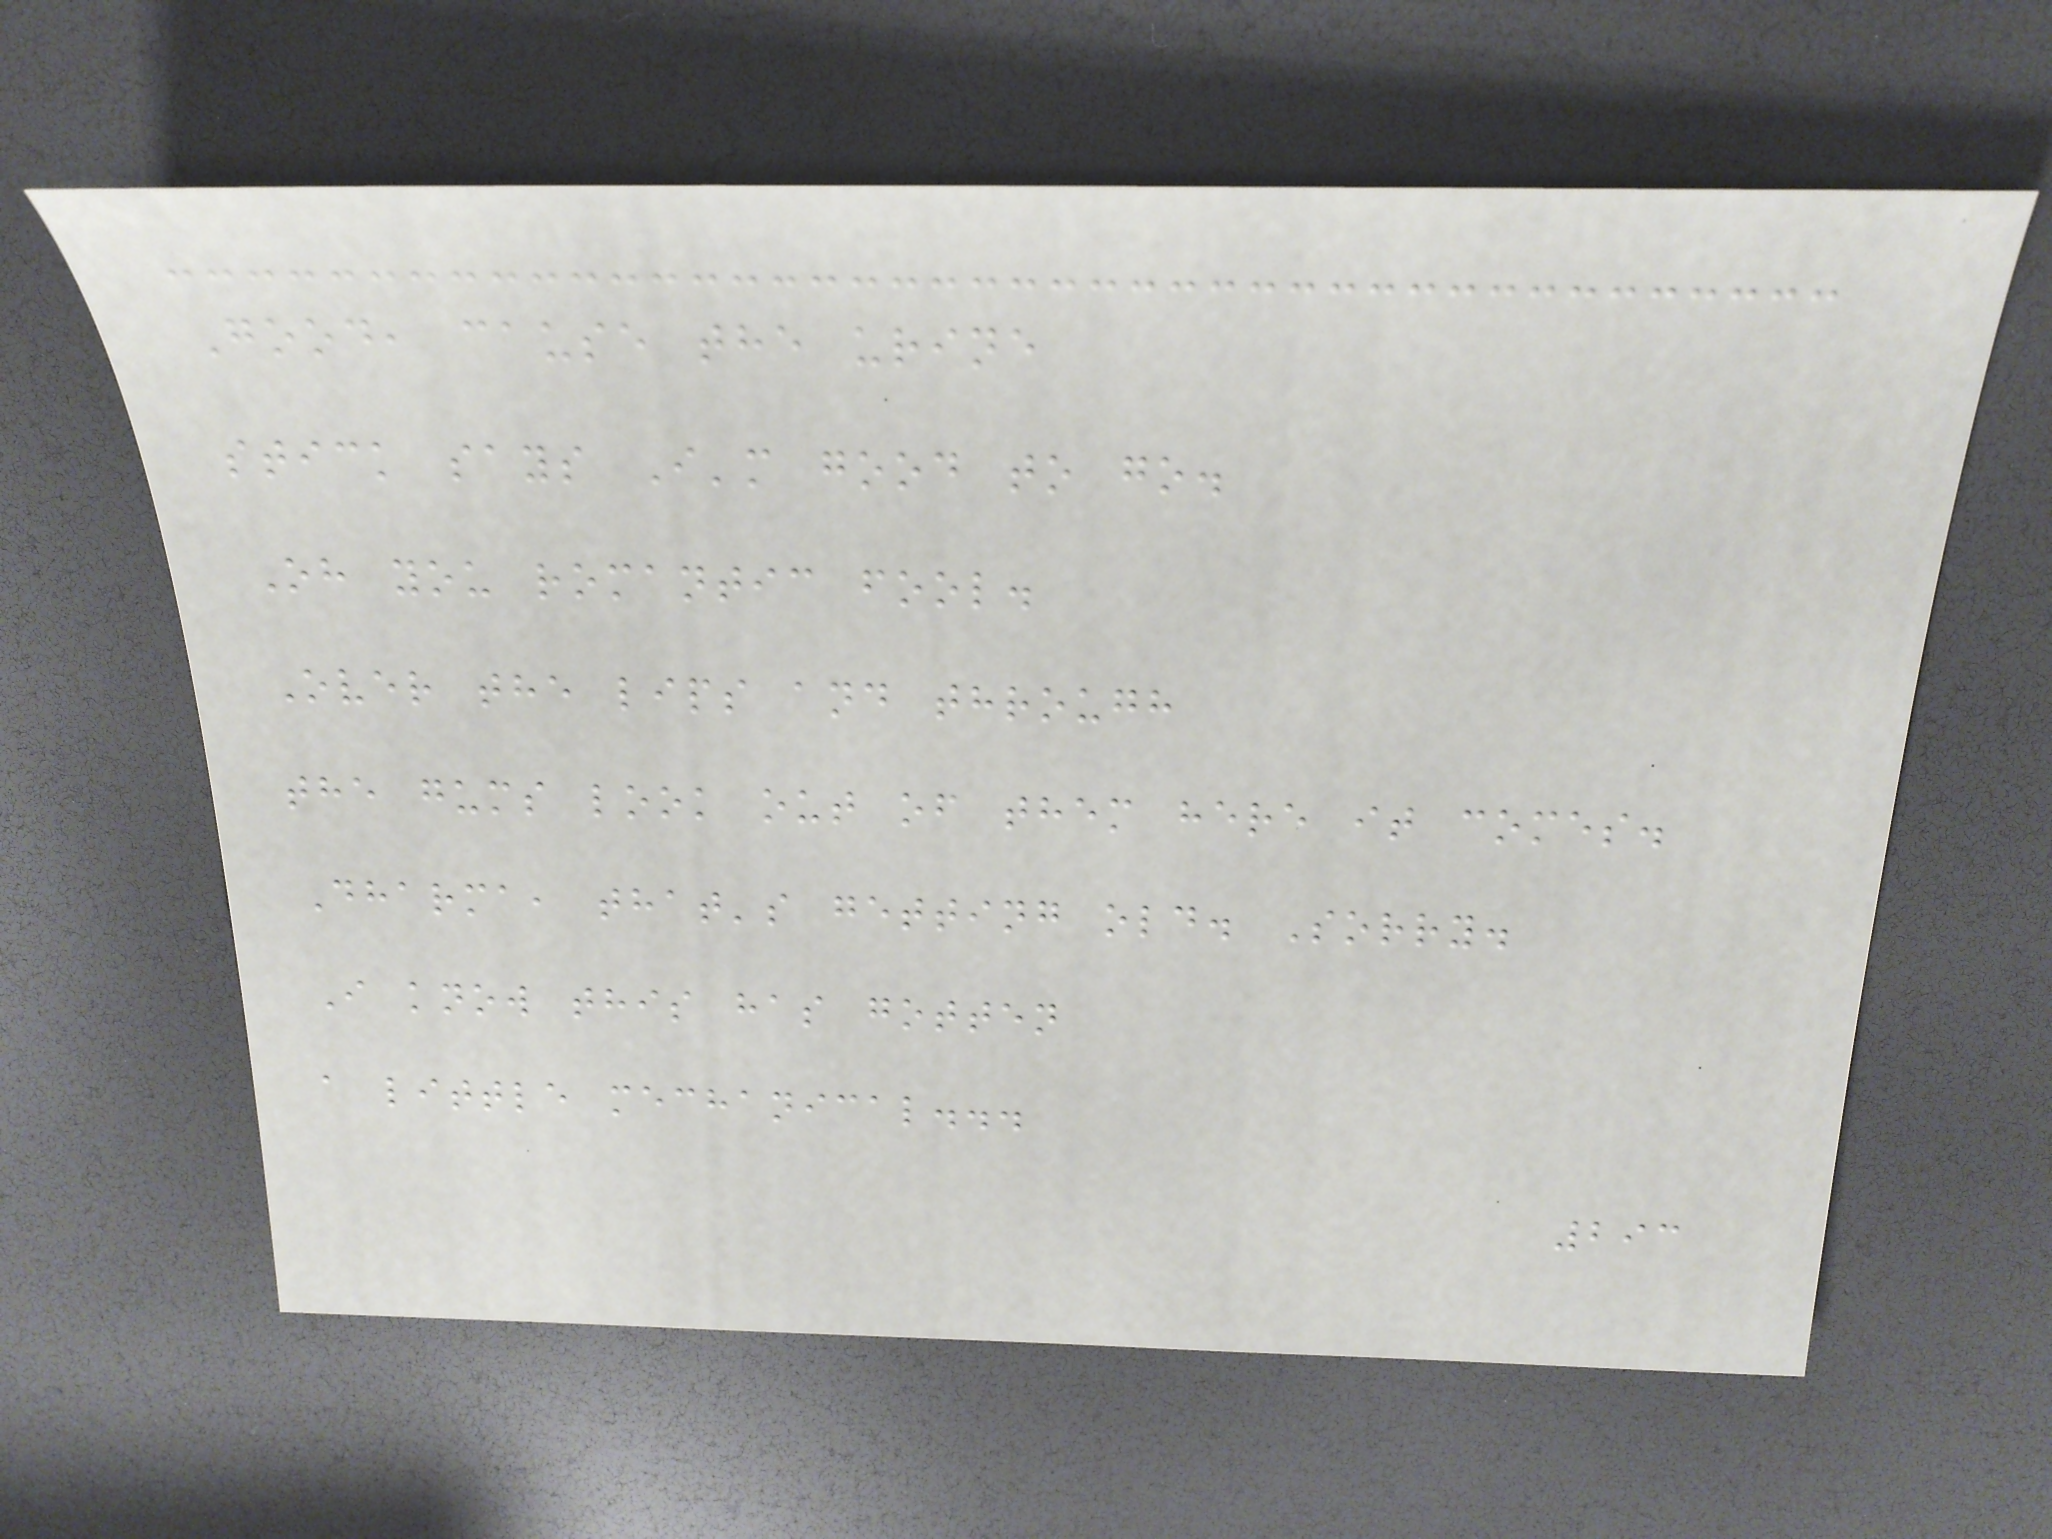Good, cause the urine
stick says I'm good to go.
Oh you romantic fool.
Over the lips and through
the gums look out of them here it comes.
Dharma, that's getting old. Sorry.
I know this has gotten
a little mechanical...
293
